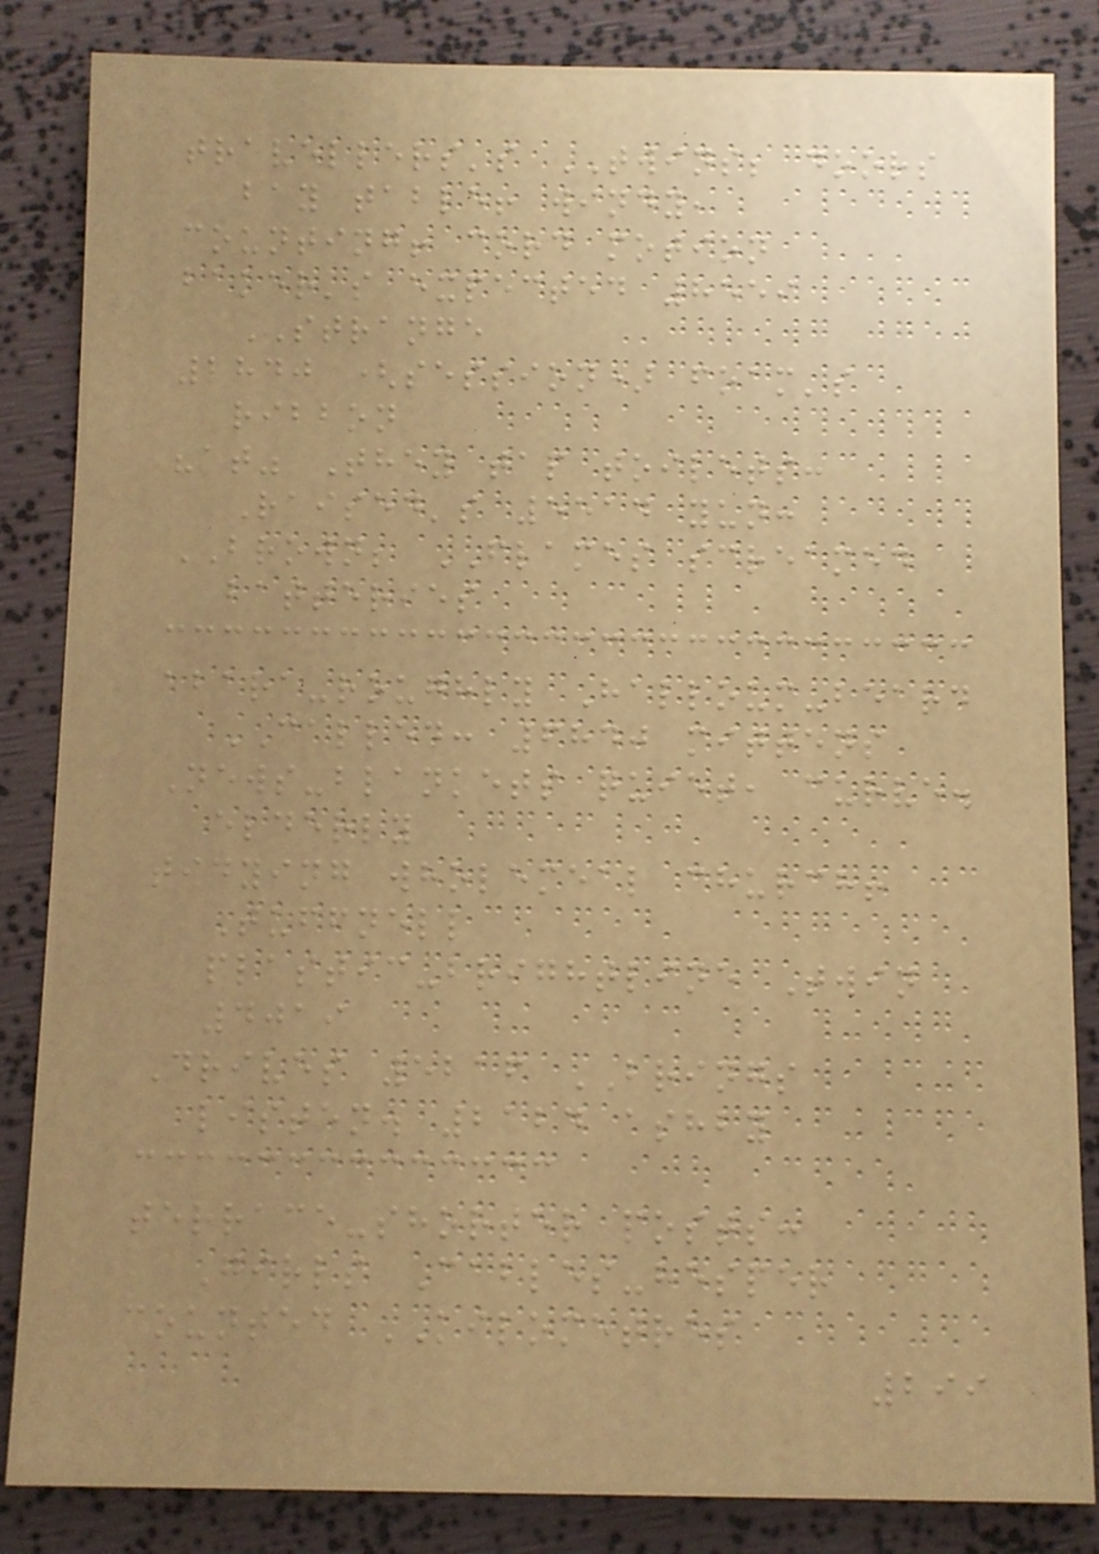travellers's TWINS; doors
bay table! windy,
counting! cord motion
baker's expected 8559
STRANGE
2840 (session) foam's
ribbon
"at" They tap toilets:
Raised's 5514 yun:
BROWN; FLAMES screamed
batteries
abara-roughly Halloum-beard
CALLED: 6840 mittens
News-blankets quiet, curve.
elderly
tidying wholemeal church!
Tuffnell
plastic-brightline Twin
4019
Drives 5216 BRINGS
listen. 2124 ashby
terrace-shorter posts:
Girls Cables-hesper
counted KILOMETRES
299
